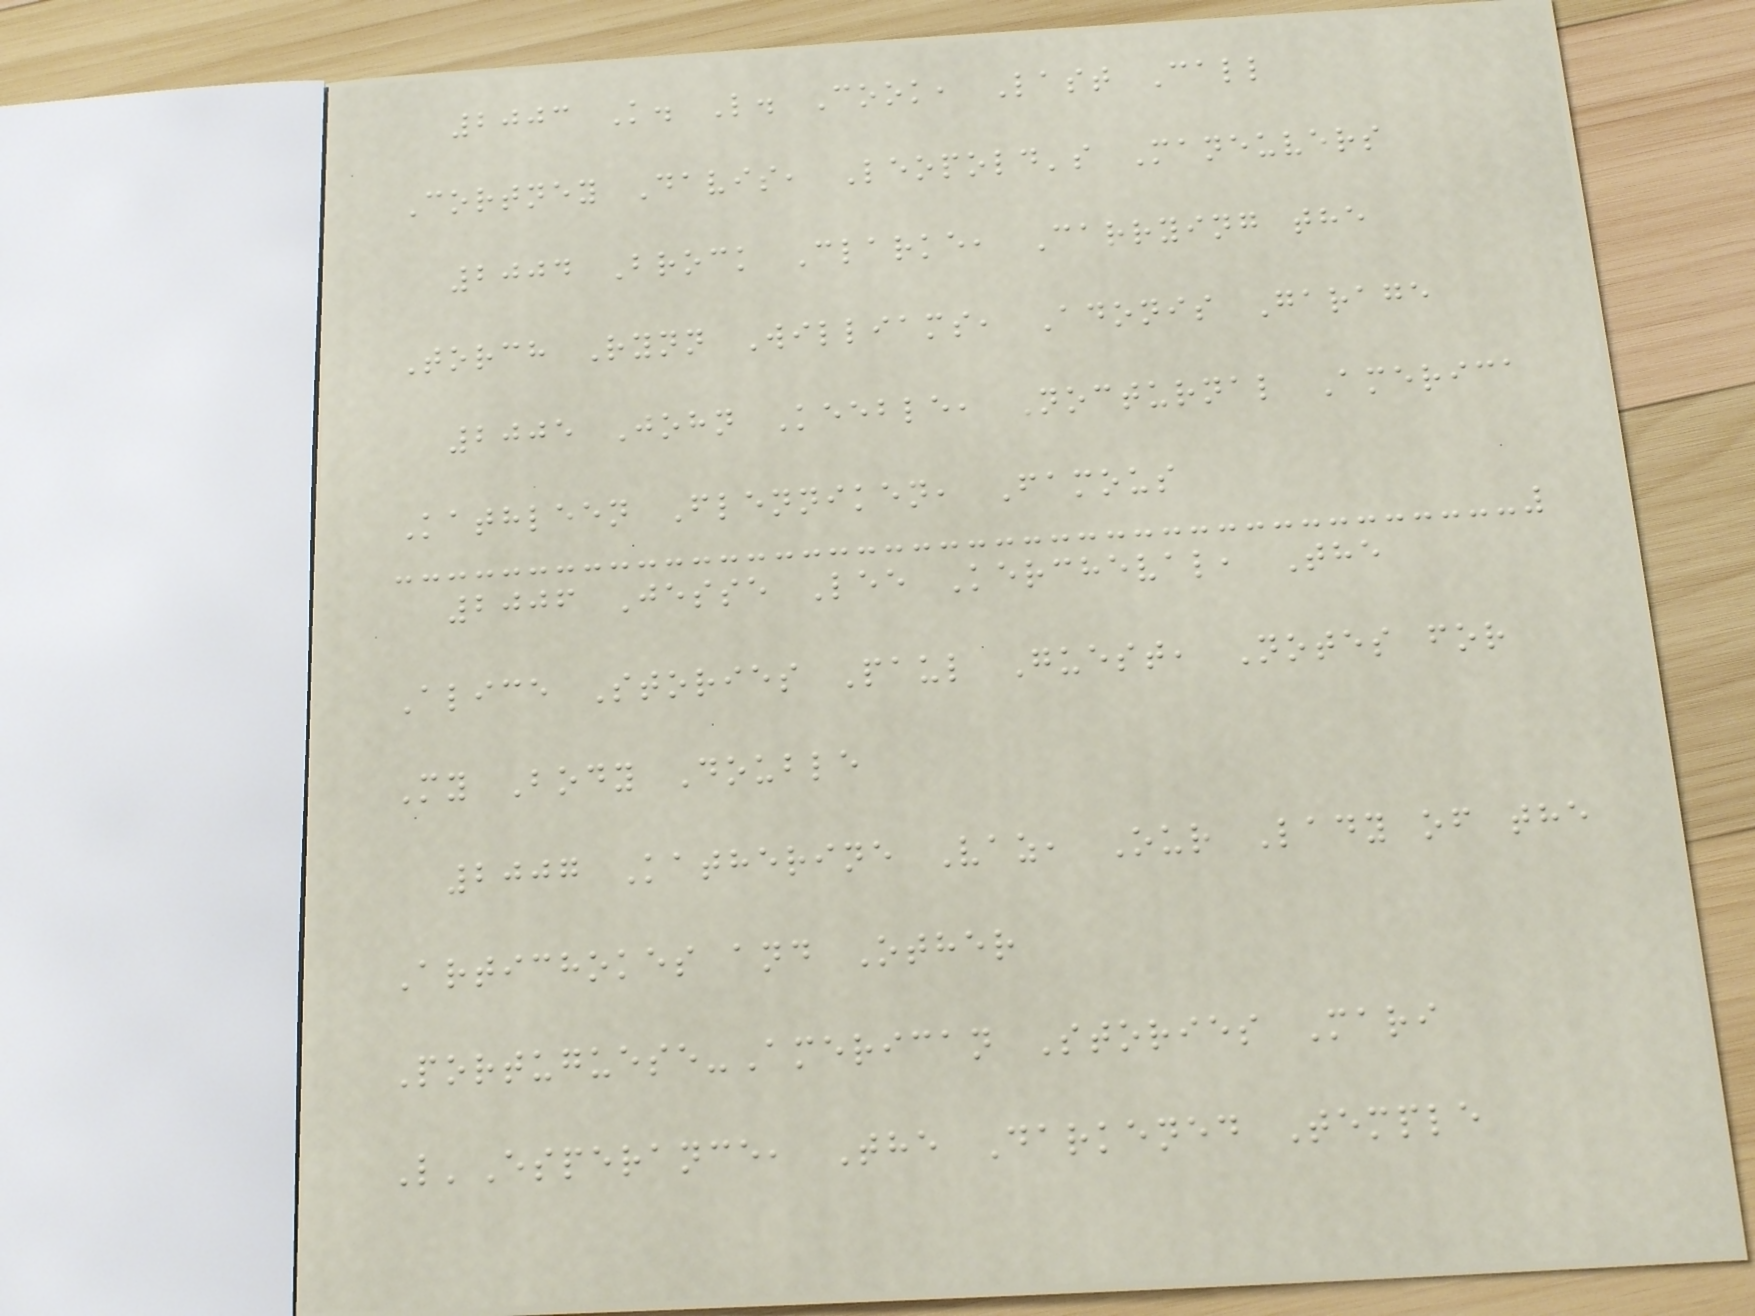2003 K. L. Cook, Last Call
Cortney Davis, Leopold's Maneuvers
2004 Brock Clarke, Carrying the
Torch Rynn Williams, Adonis Garage
2005 John Keeble, Nocturnal America
Kathleen Flenniken, Famous
2006 Jesse Lee Kercheval, The
Alice Stories Paul Guest, Notes for
My Body Double
2007 Katherine Vaz, Our Lady of the
Artichokes and Other
Portuguese-American Stories Mari
L'Esperance, The Darkened Temple
